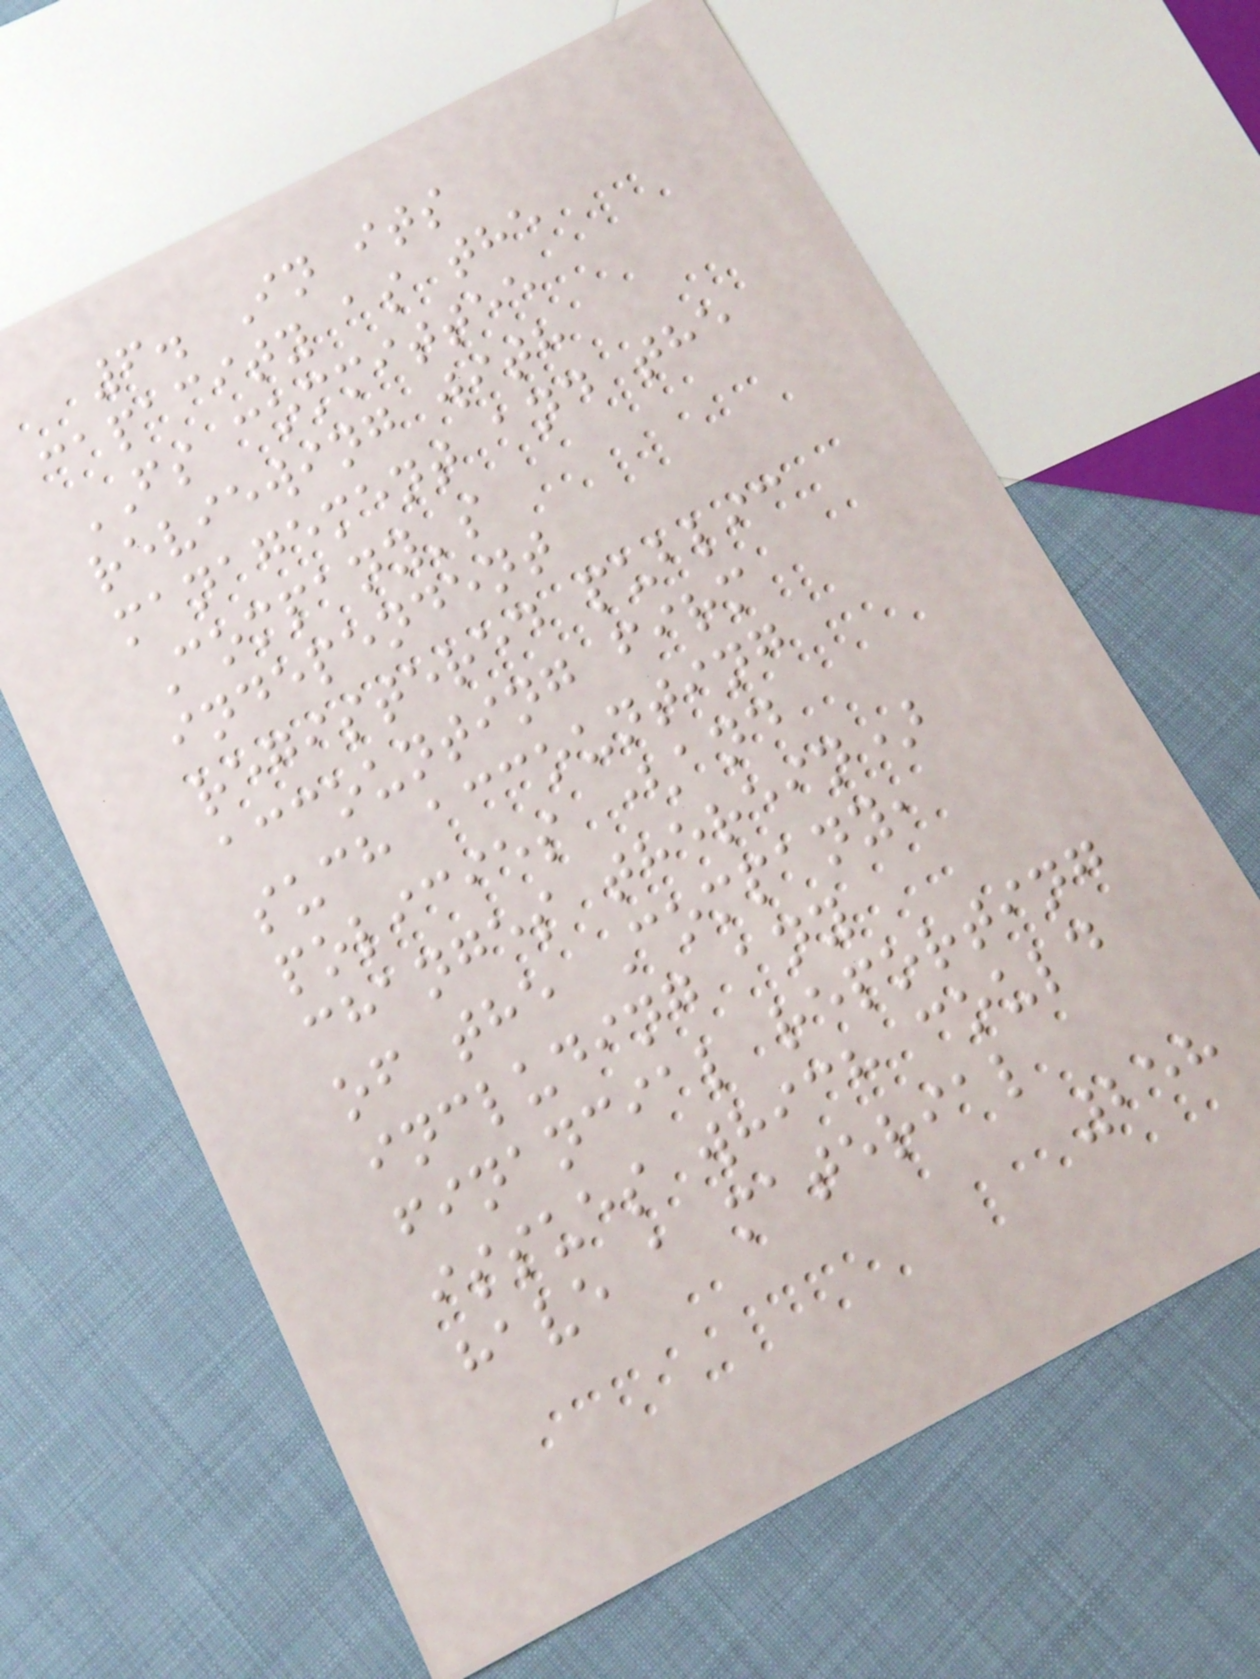6. In its
capacity as the
FS committee
reviewing with
management and the
Company's
independent
registered public
accounting firm
such accounting
policies (and
changes therein)
of the Company,
including any
financial reporting
issues which could
have a material
258
